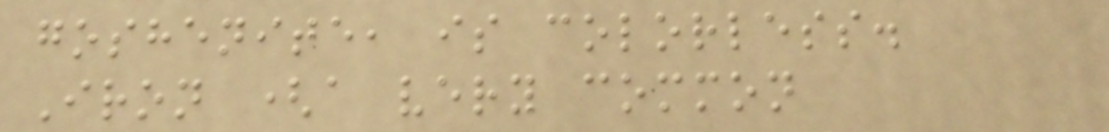goshenite, is colorless.
Iron (a very common
